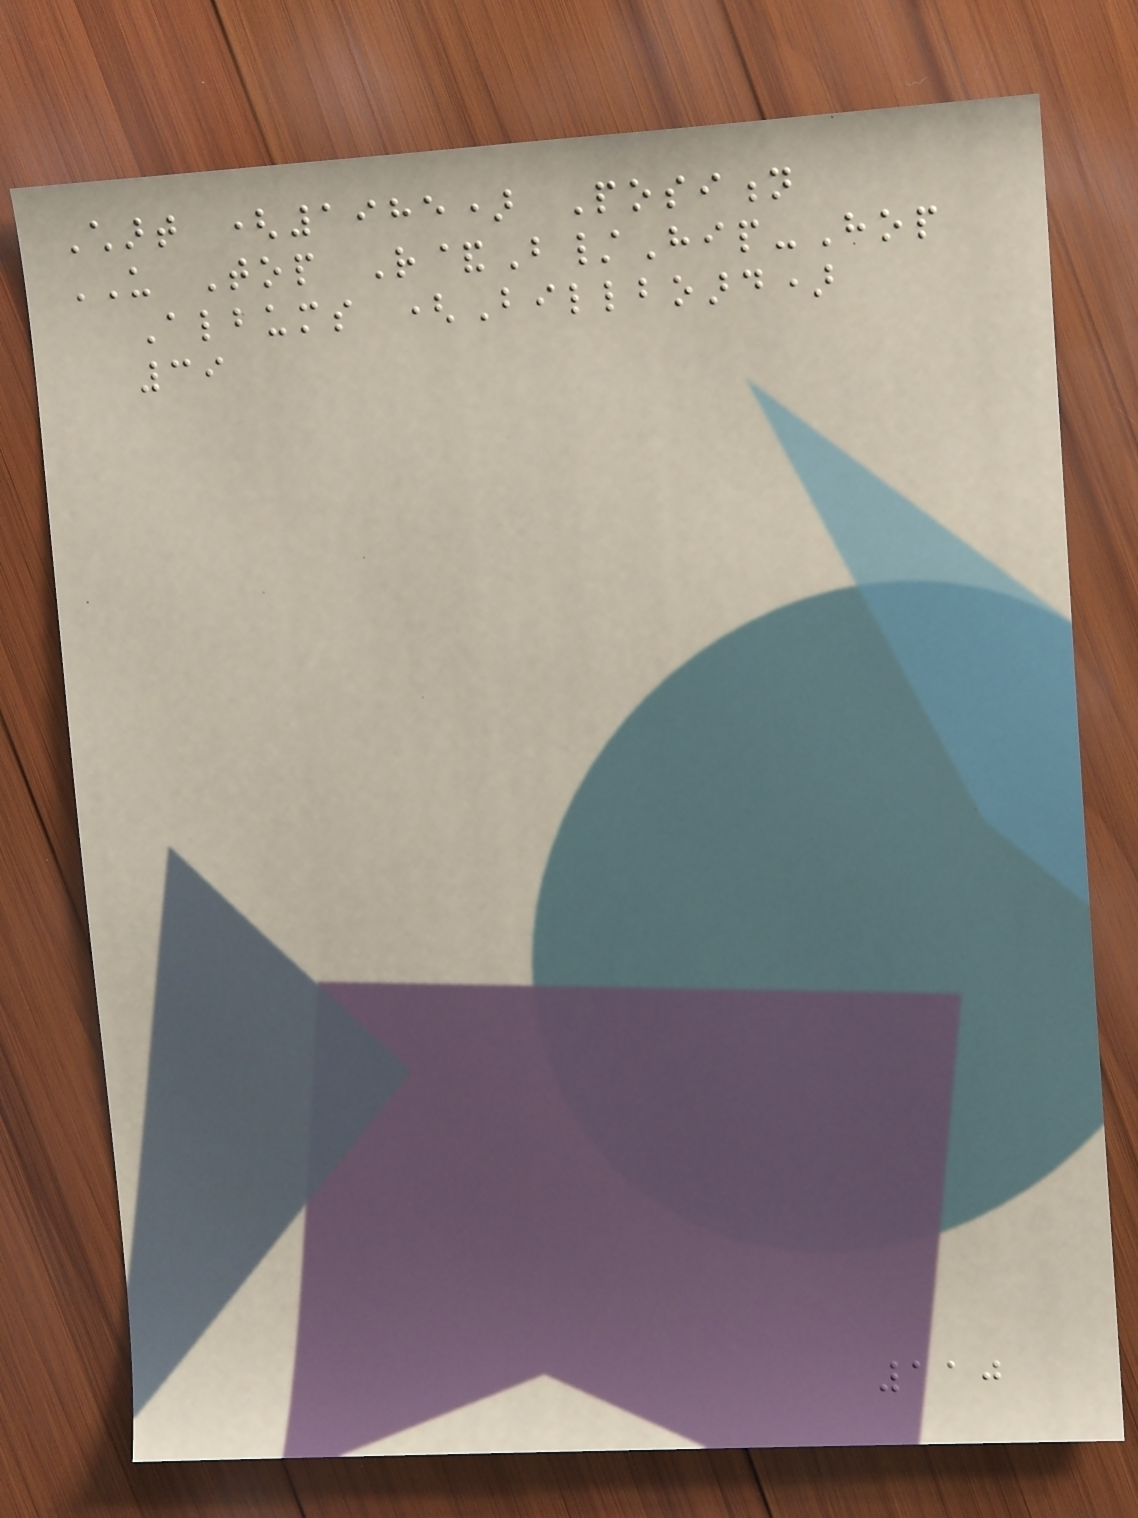Chart (1985) Position
US Top R&B/Hip-Hop
Albums (Billboard)
39
110
